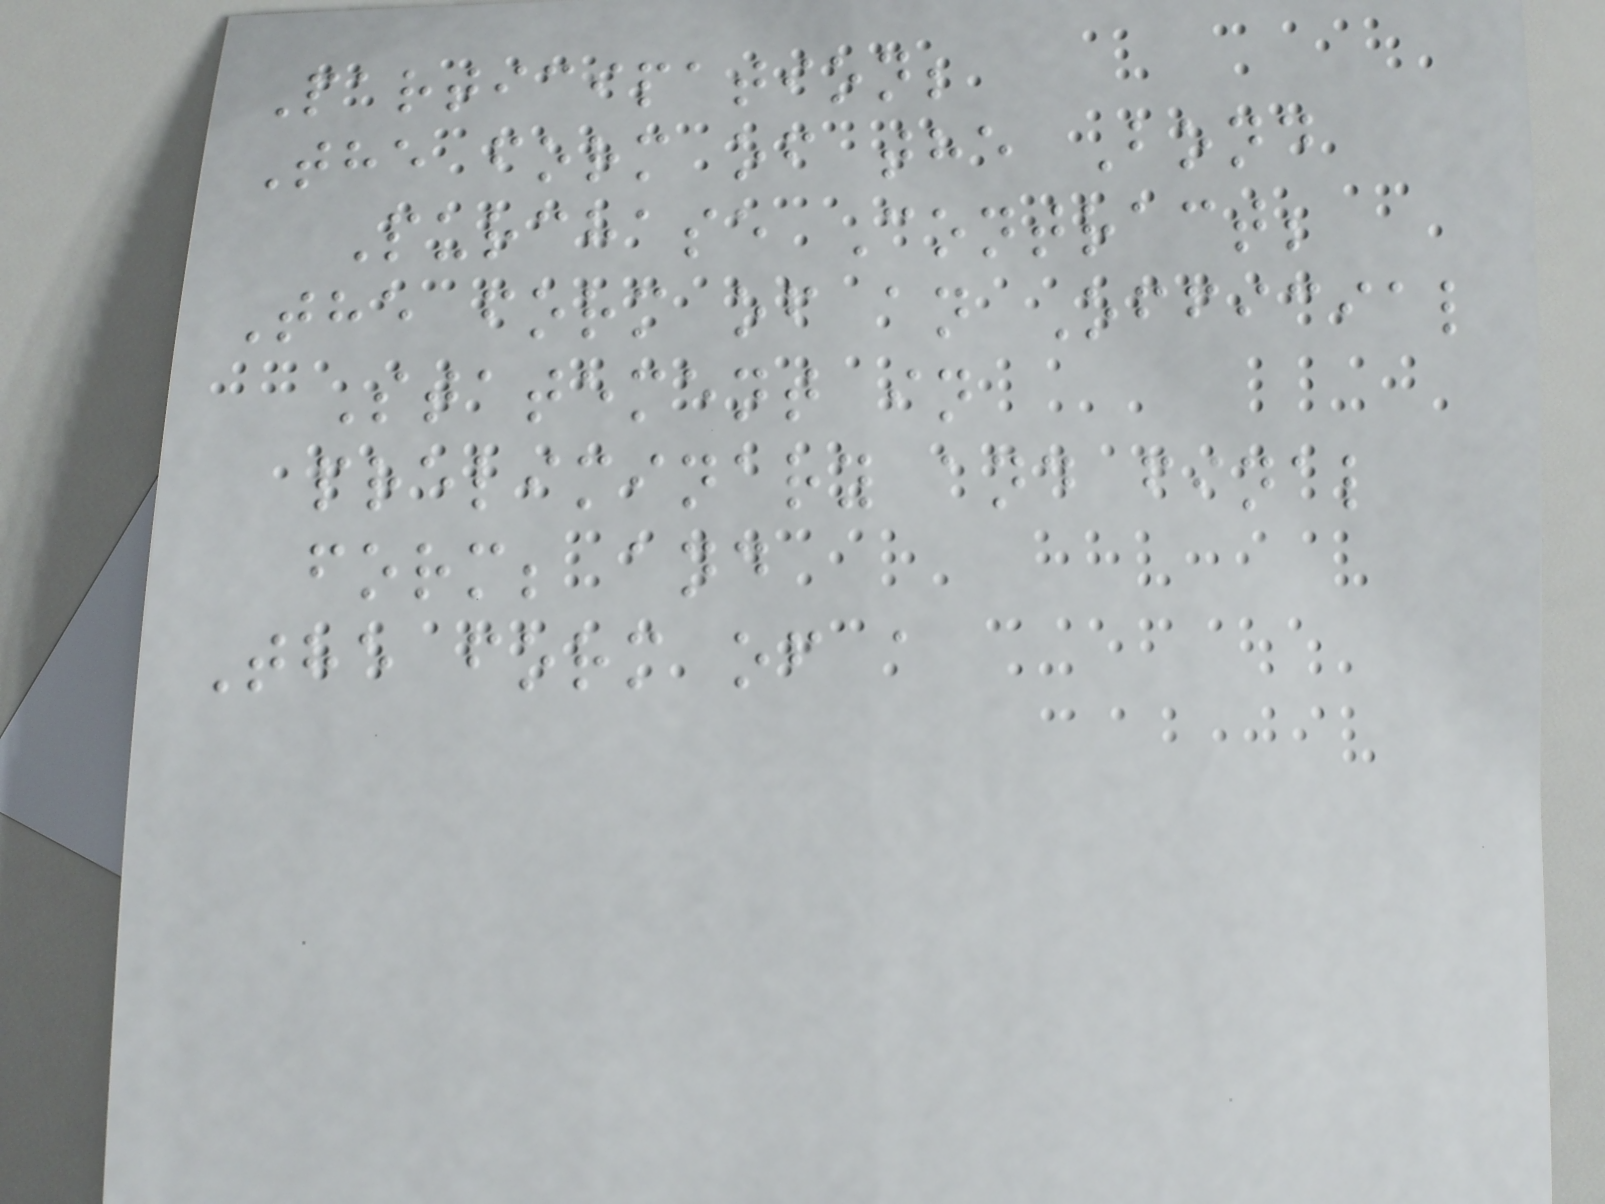Participation;
The form of the Bond
Purchase Contract;
The form of an Official
Statement in
preliminary and final
form; and
The form of a
